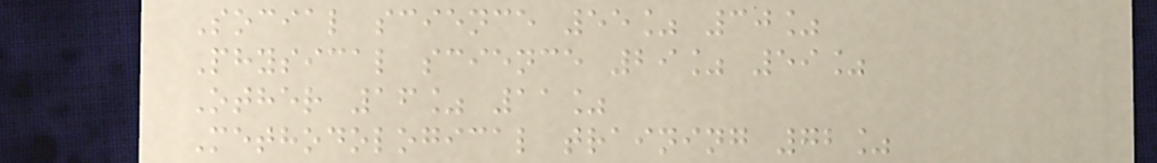Social science 55% 30%
Physical science 29% 59%
Other 16% 11%
Methodological training 72%
